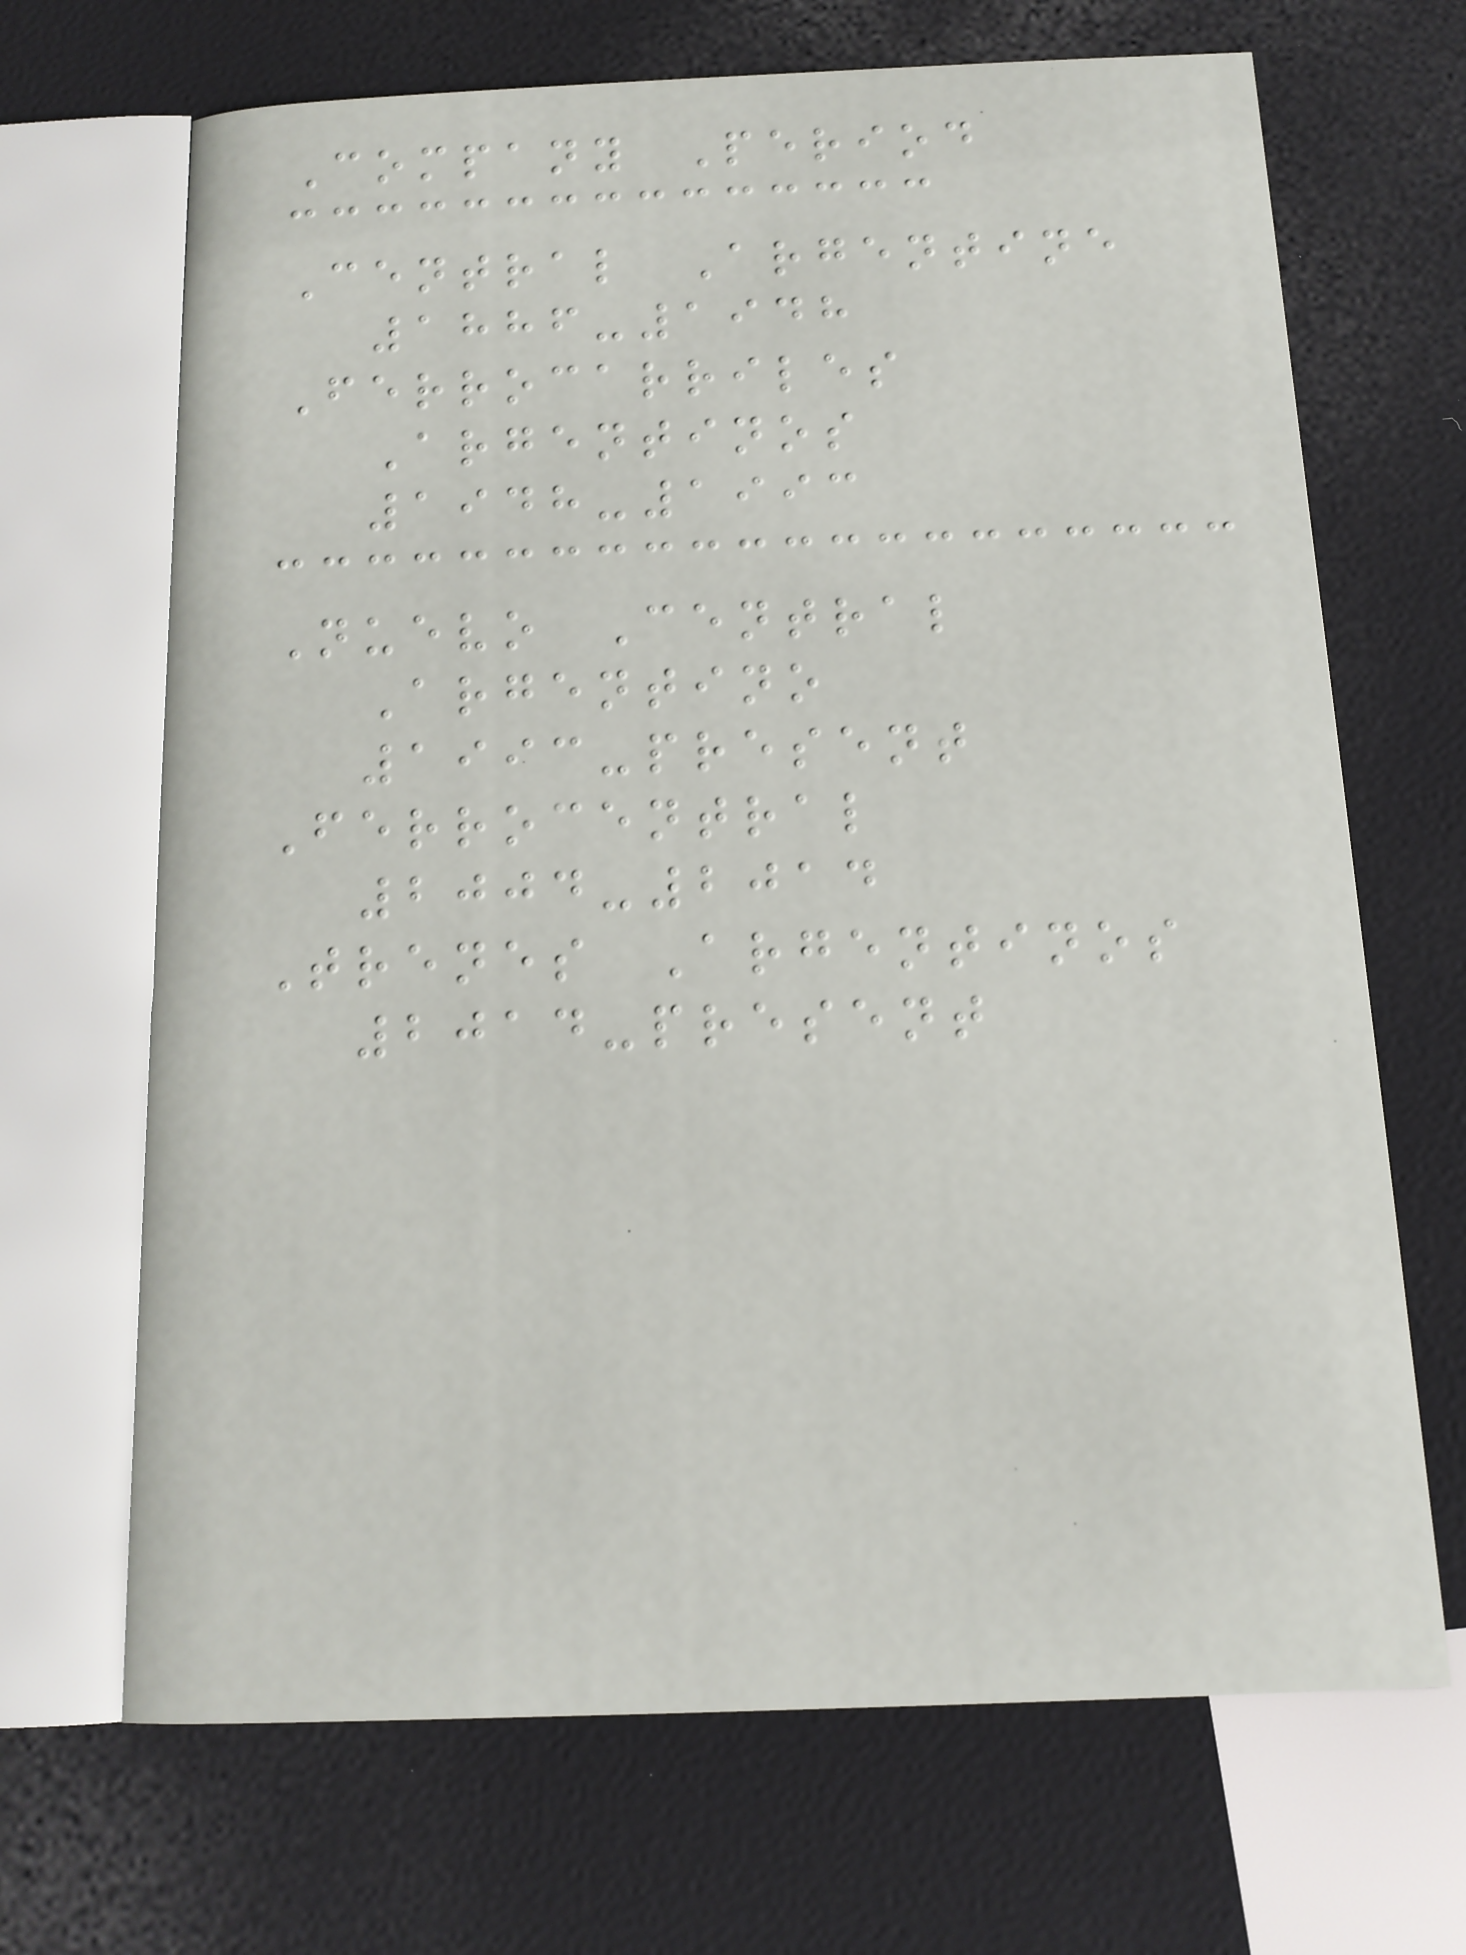Company Period
Central Argentine
1886-1948
Ferrocarriles
Argentinos
1948-1993
Nuevo Central
Argentino
1993-present
Ferrocentral
2004-2014
Trenes Argentinos
2014-present
